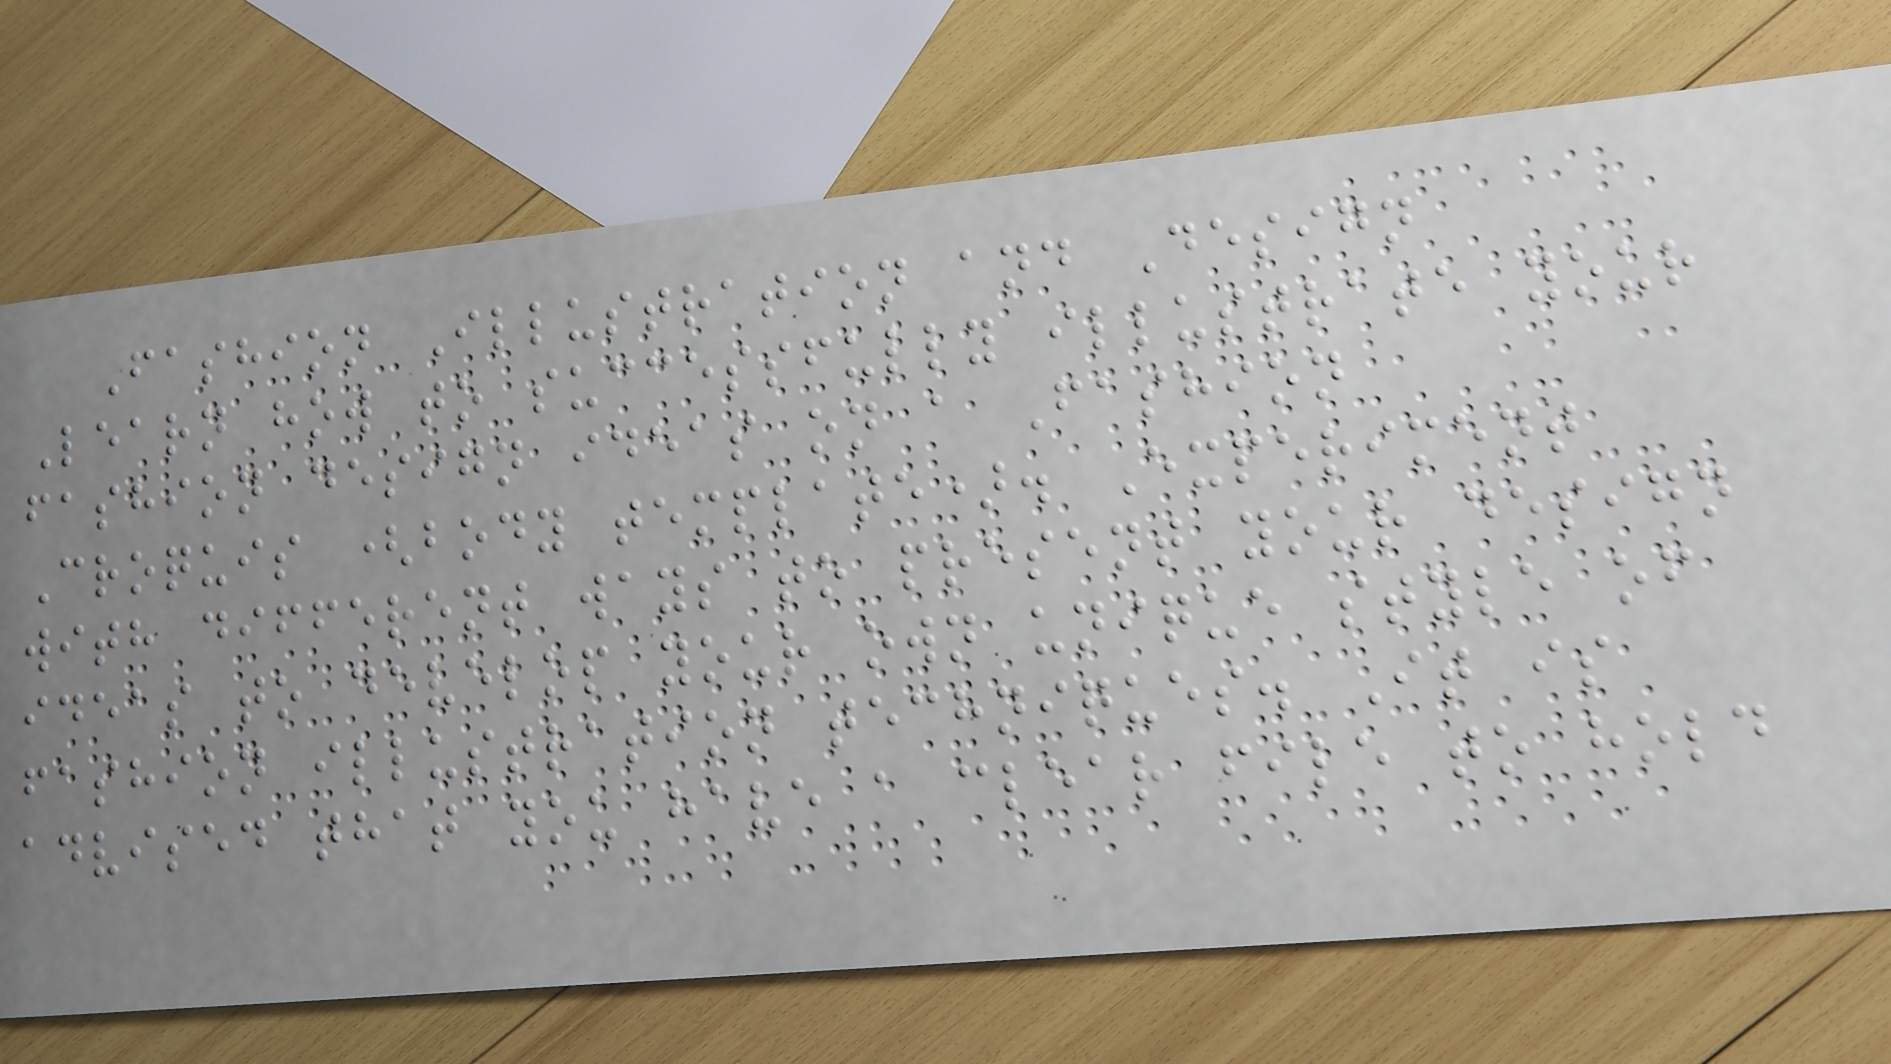Fashion Illustration and Design
Learn how to successfully illustrate your
fashion design ideas on a Fashion
Croquis (body template). Experiment
with different ways to present your design
ideas to develop your own unique style of
fashion illustration techniques. It is
advised that you have a clear file to hold
